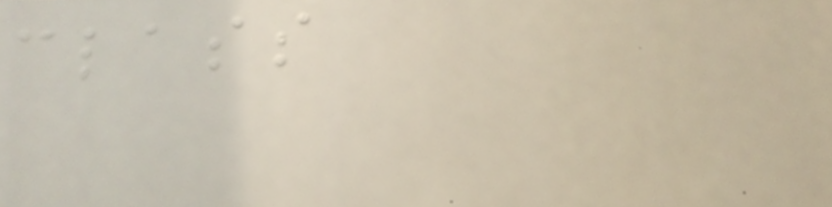class
